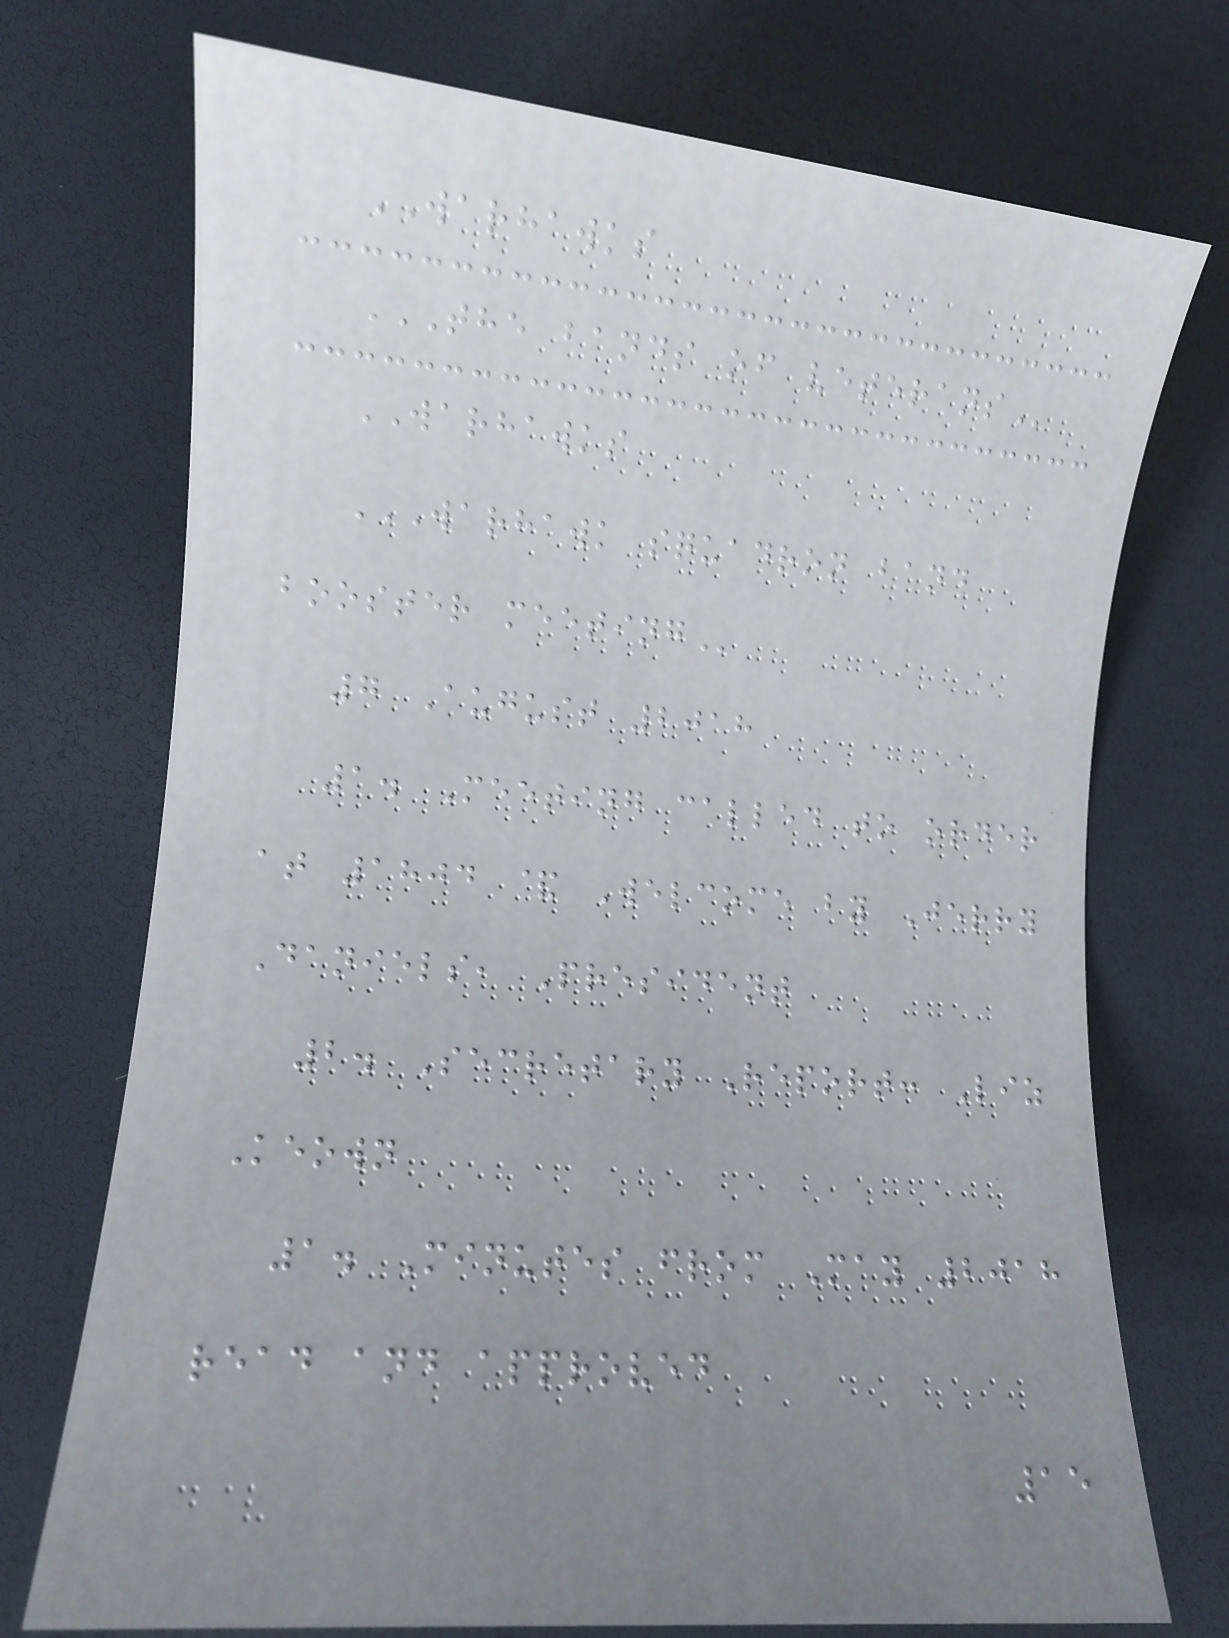WARHAWKS
THE BANDS OF VETERANS
WARHAWKS
WARHAWK SQUADRON BAND
BOOSTER MEETING
7 August 2018
1. Meeting called to order
at 1804 & Welcome by Jerry
Daniels, President
2. Secretary Report: Liz
Keown
1. Minutes from May 2018
read and approved
15
